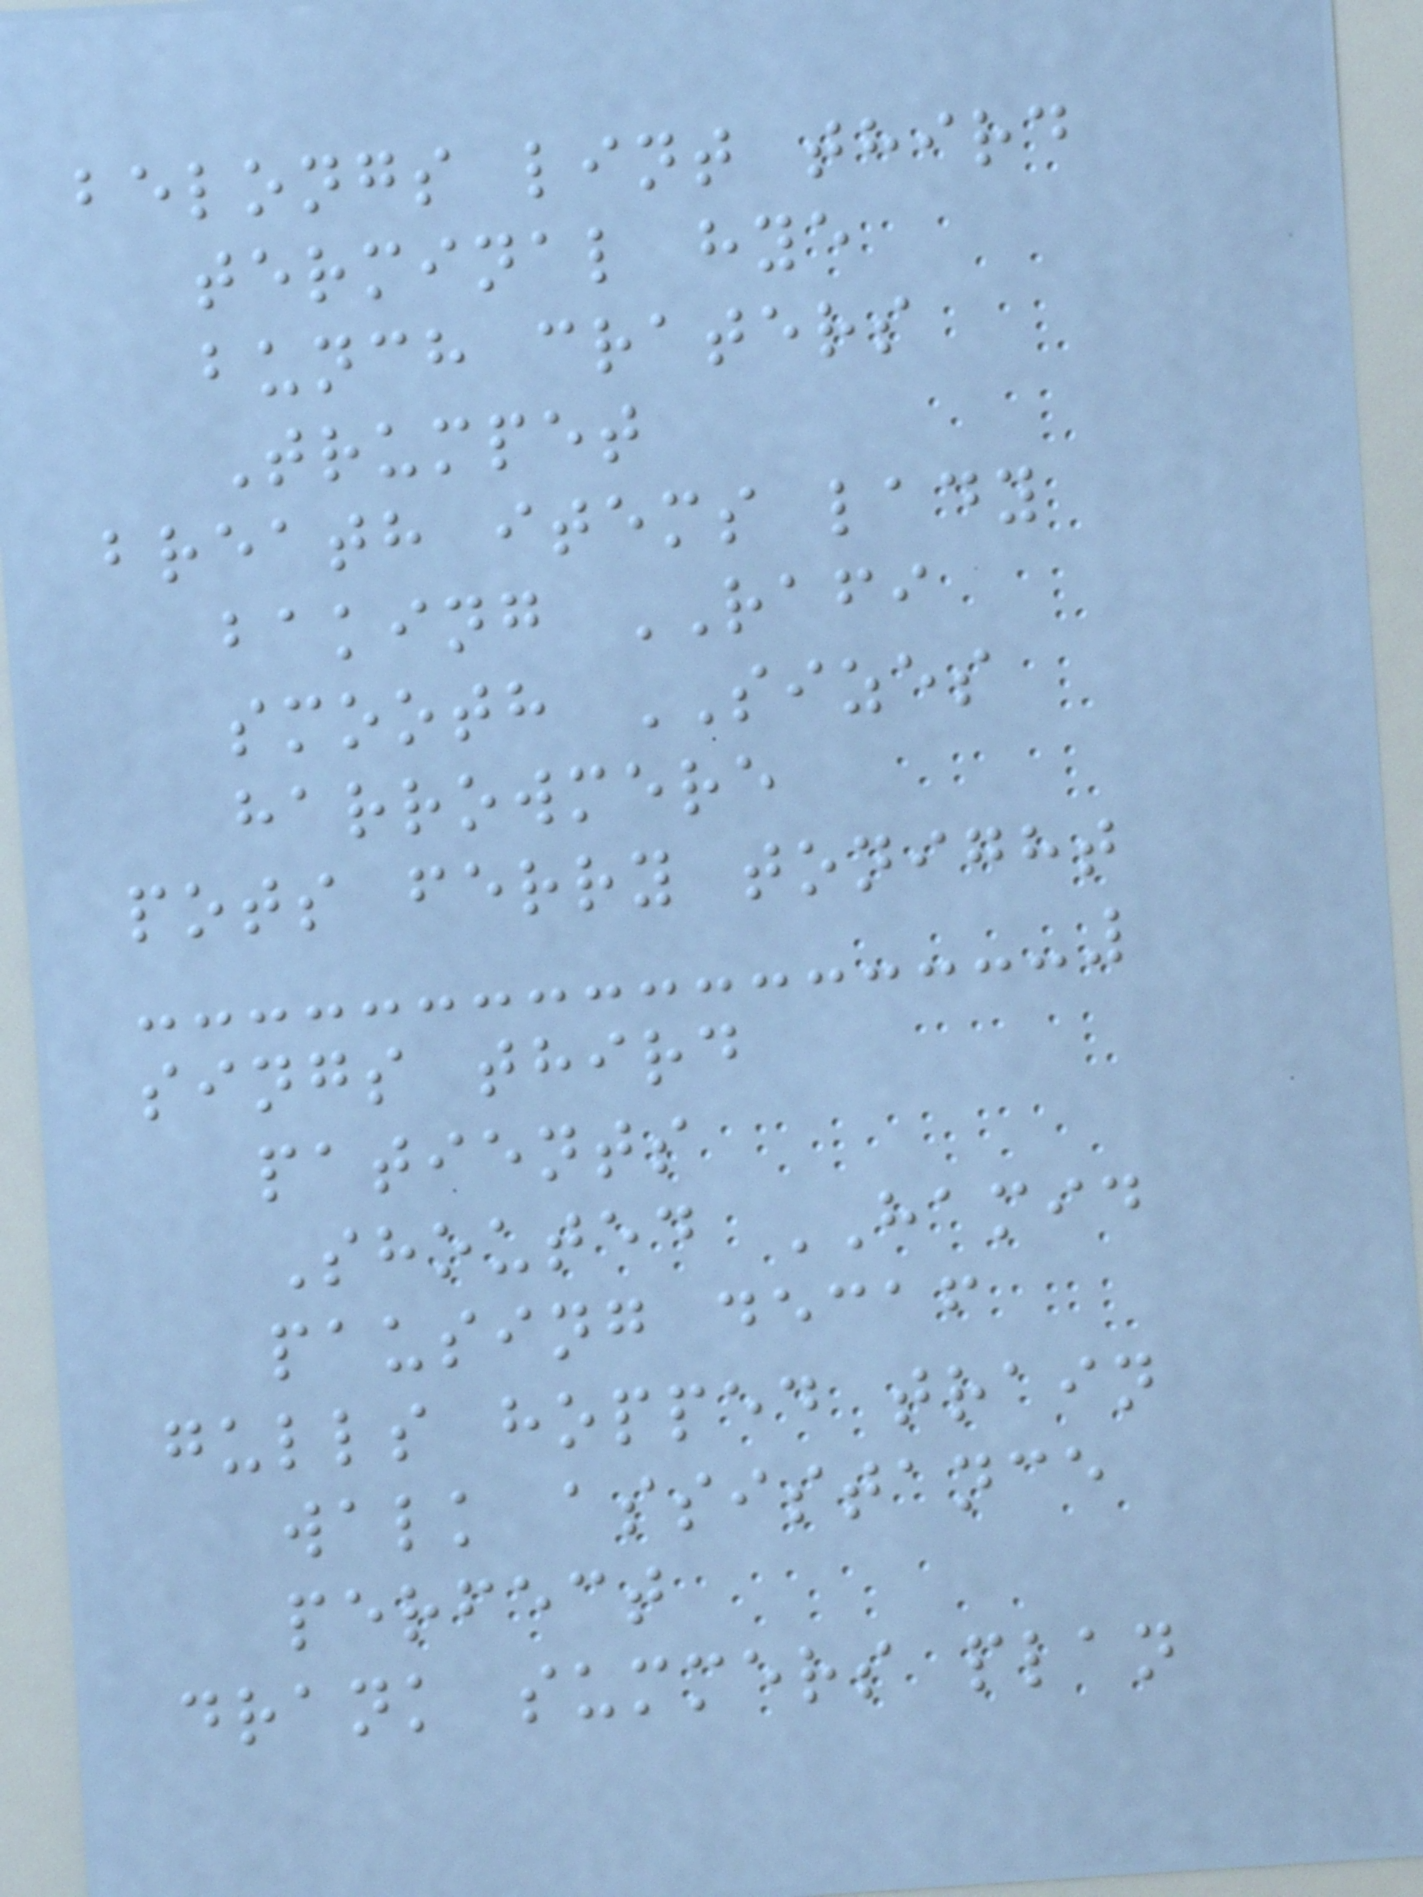belongs lint third
terminal hye
bunch craters
Trumpet
breath items lady
baking RAFI
smooth SIZES
harrowmere
pots ferry tonight
sings third
patients
Shouted HAMID
pausing decaf
gulls hopped train
walk assistance
perfect
drank summers plan
